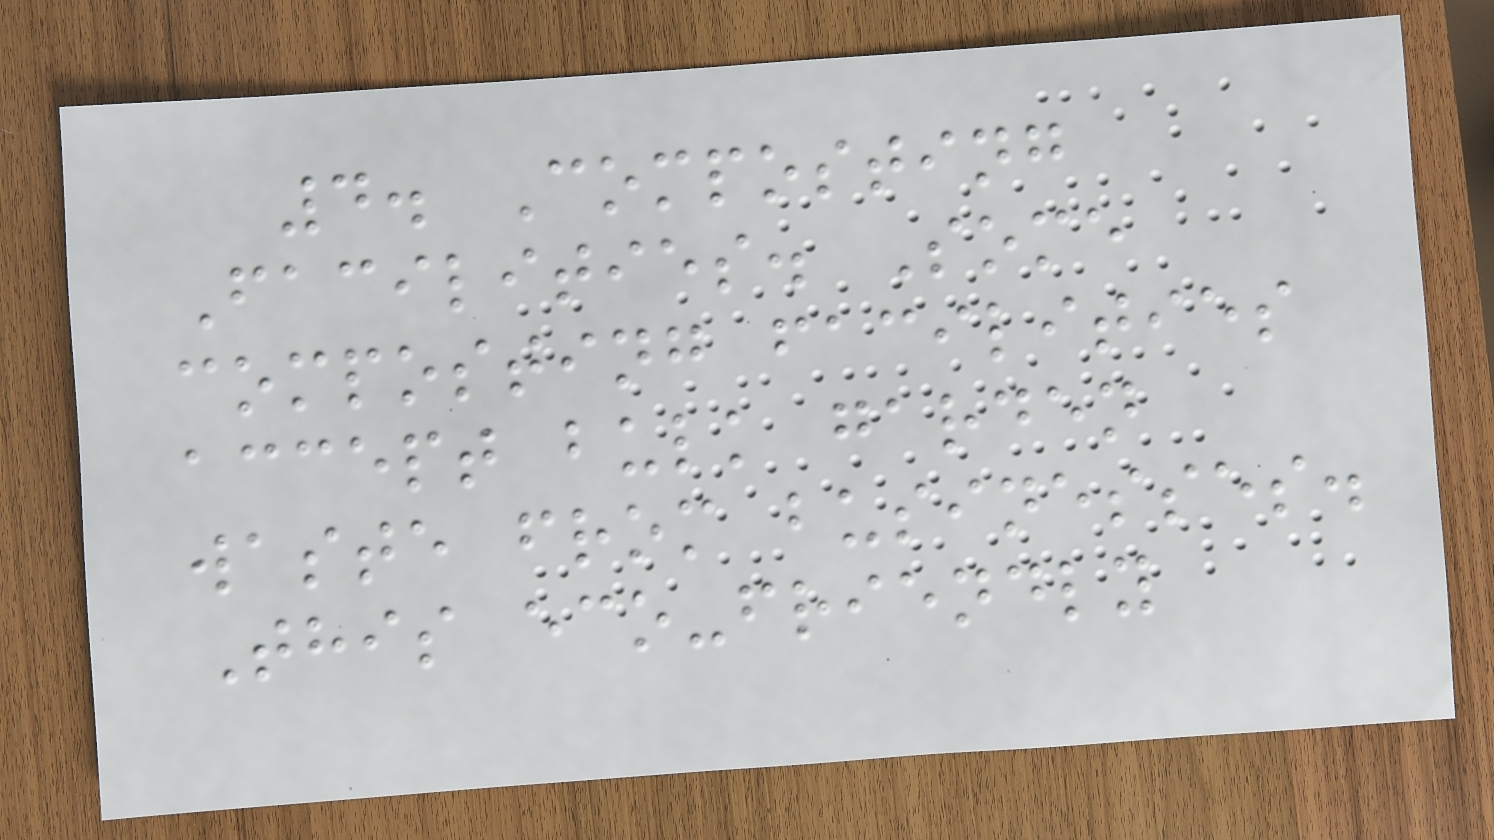4. Composting
Facilities. Some
composting facilities
accept bulk garden
waste from businesses.
This eco-friendly
